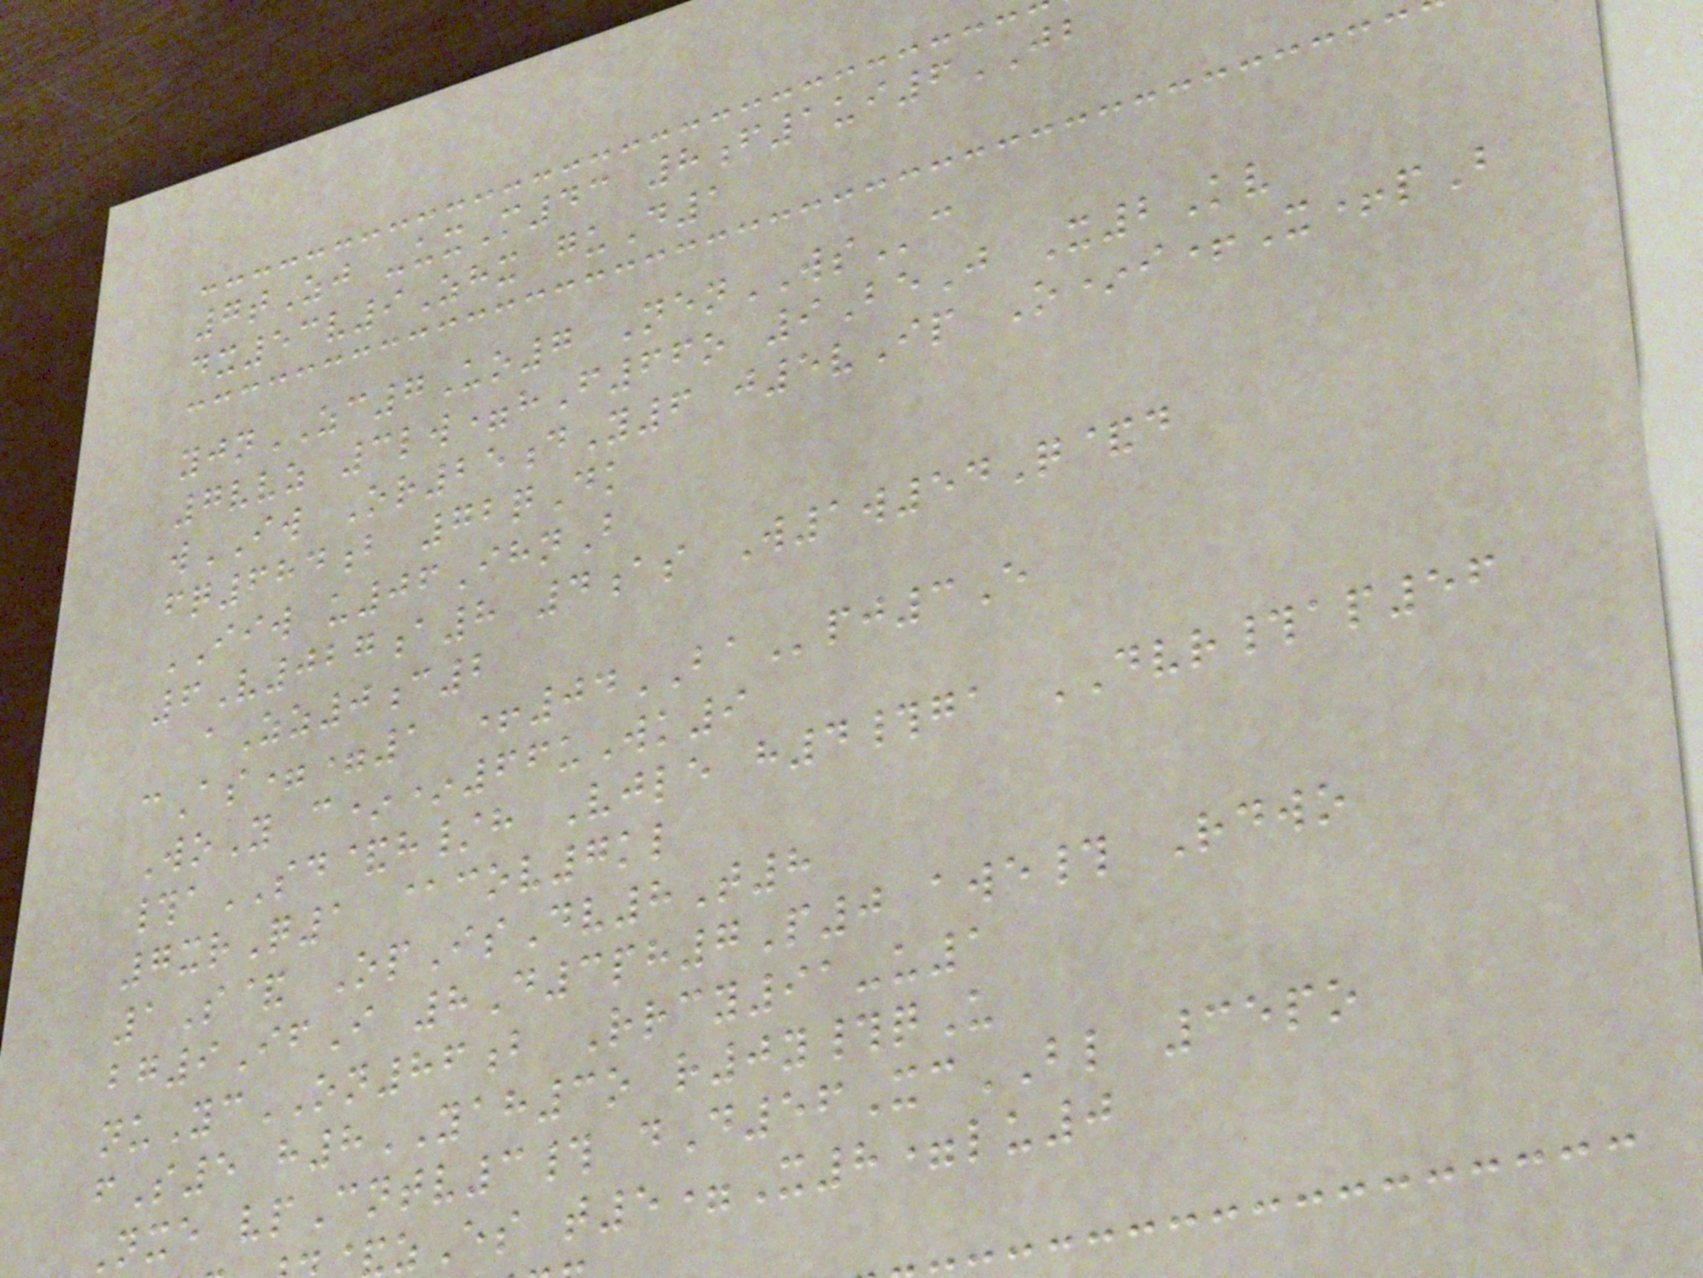7tZj -uxM43 8f1ui6JB
dx53v9Zhx guD1
yjnZC7Uo7 NenWSc
7vvz 3lw=hF66o 9BeJ X2Kv
wIW Or25dY6 j5vIp O*i+X+pB
fq684b 72qDk
IIW u06IhnB
6V027a8 4as W1w54Q&d
aZz0c2
cAs==1 +04BApj3E
WoY c**66uWk9
#aSD&h/h Vjle h4#ga DVR#ap56
7xrQ1 @cov7kl
1S& OpIsDv8T8
bg9IfI 8D3ph7P0 awe# Rdwo
nuYcON86b Rrcy91-u1
fS5 h8YAH3o r0y#qU
Nxe vpCntv3# dD56XcBL 35po
zEs t5=X8=lu0
